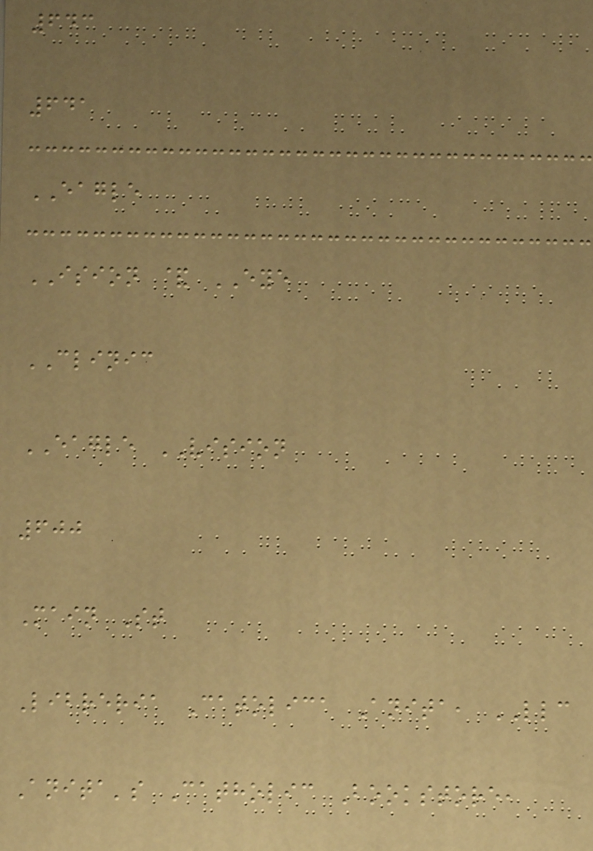643
641
EAGLE
ISION & EYE
CLINIC
EAGLE VISION
600
Main St
Libreria Catolica Anita, LLC
Anita's Catholic Bookstore,
